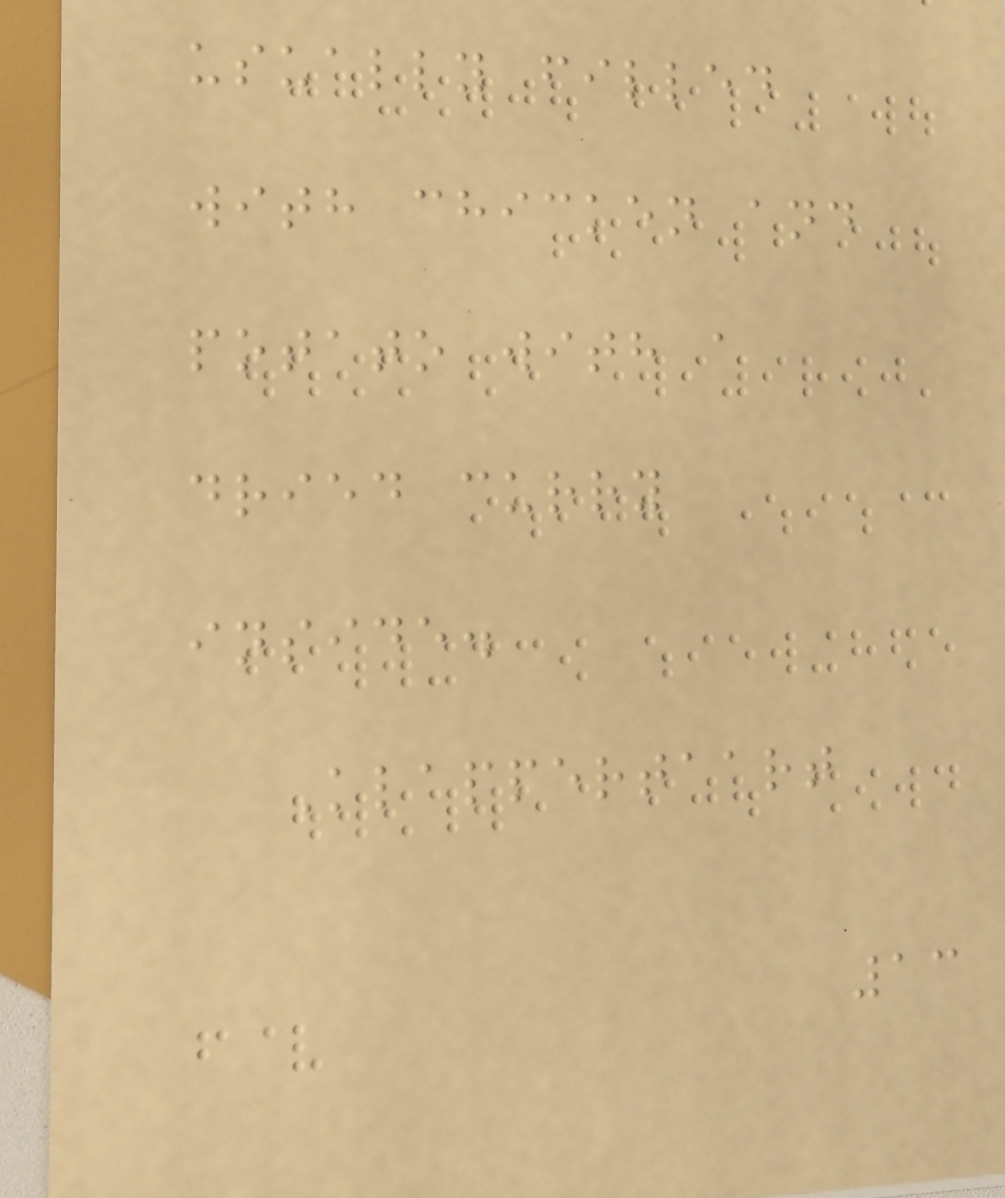usually filled
with chicken and
potato with a
dried curry
inside.
Klappertaart
13
